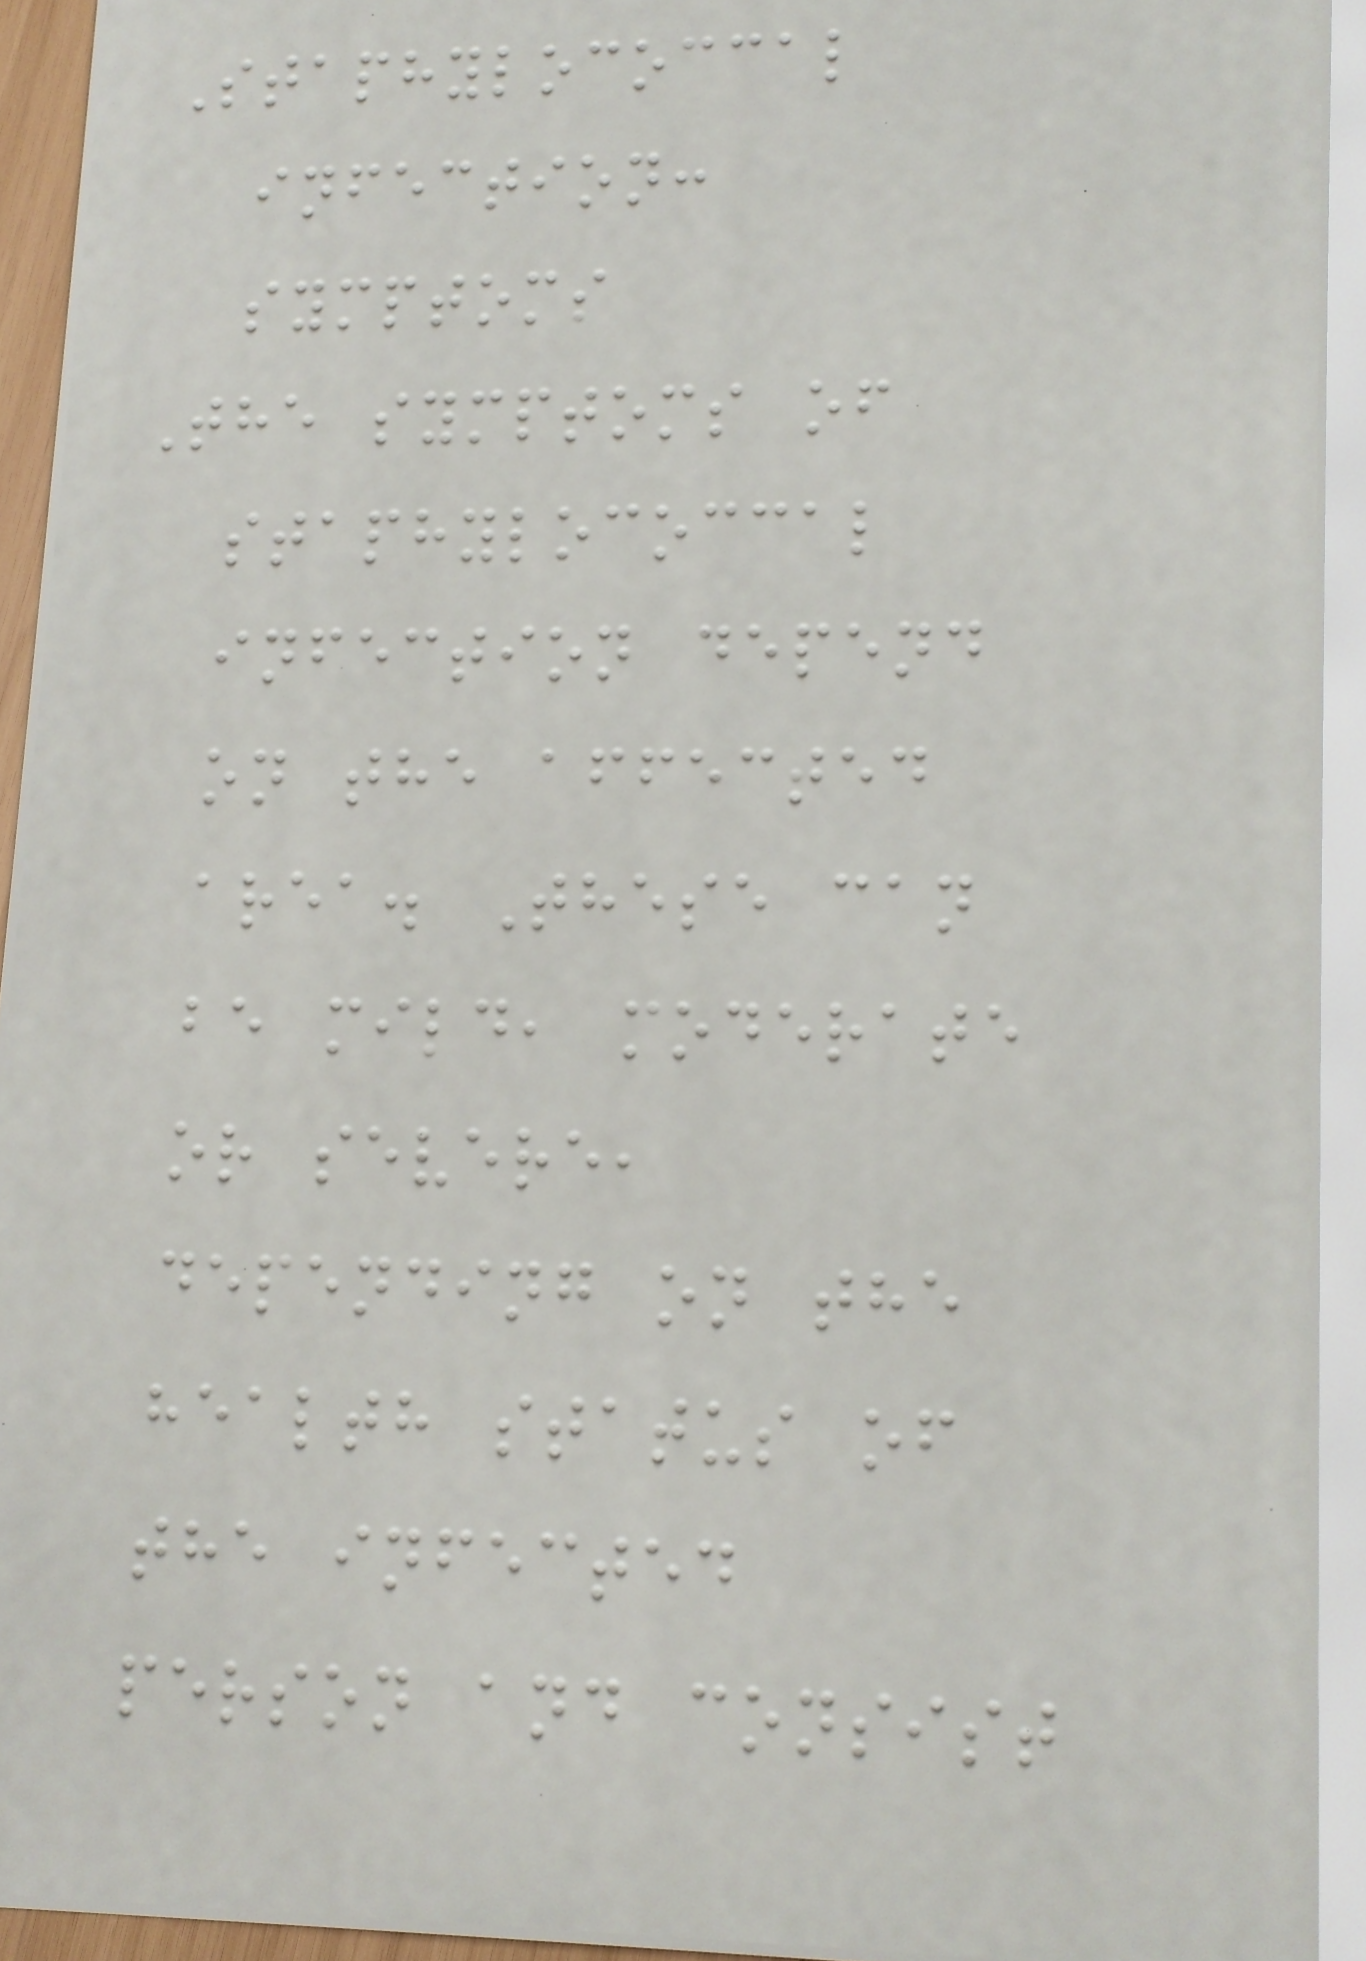Staphylococcal
infection:
symptoms
The symptoms of
staphylococcal
infection depend
on the affected
area. These can
be mild, moderate
or severe,
depending on the
health status of
the infected
person and consist
